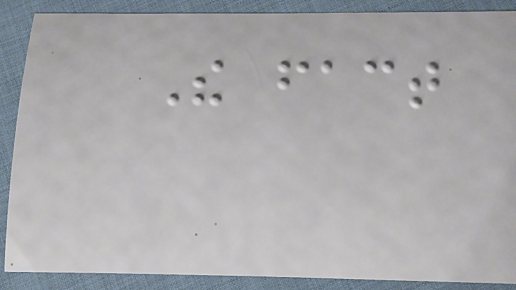The fact
